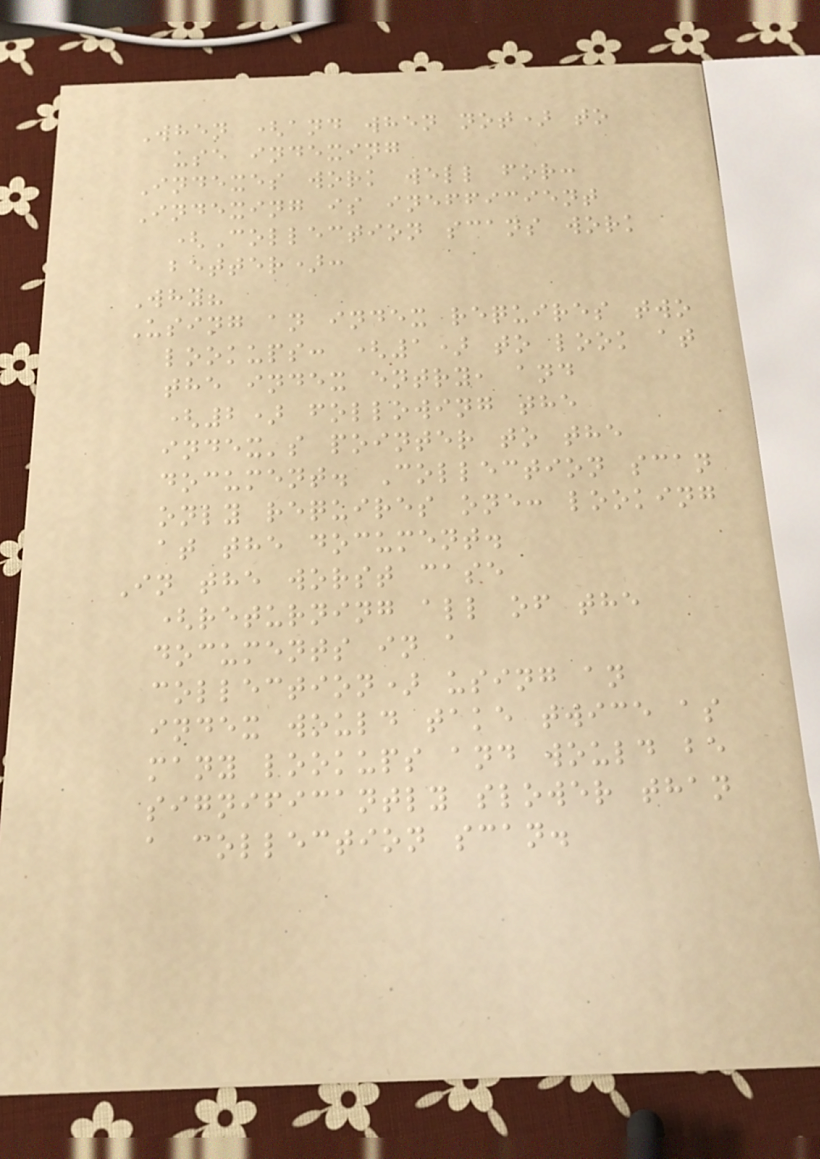When (and when not) to
use indexing
Indexes work well for:
Indexing is inefficient
(Collection scans work
better):
Why?
Using an index requires two
lookups: (1) to look at
the index entry, and
(2) following the
index's pointer to the
document. Collection scan
only requires one: looking
at the document.
In the worst case
(returning all of the
documents in a
collection) using an
index would take twice as
many lookups and would be
significantly slower than
a collection scan.
